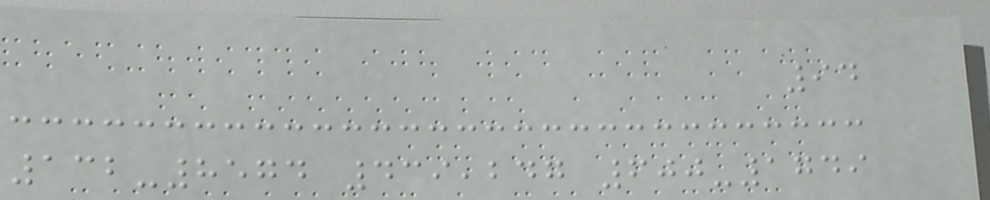94
132-8574 439,247 600-1749
